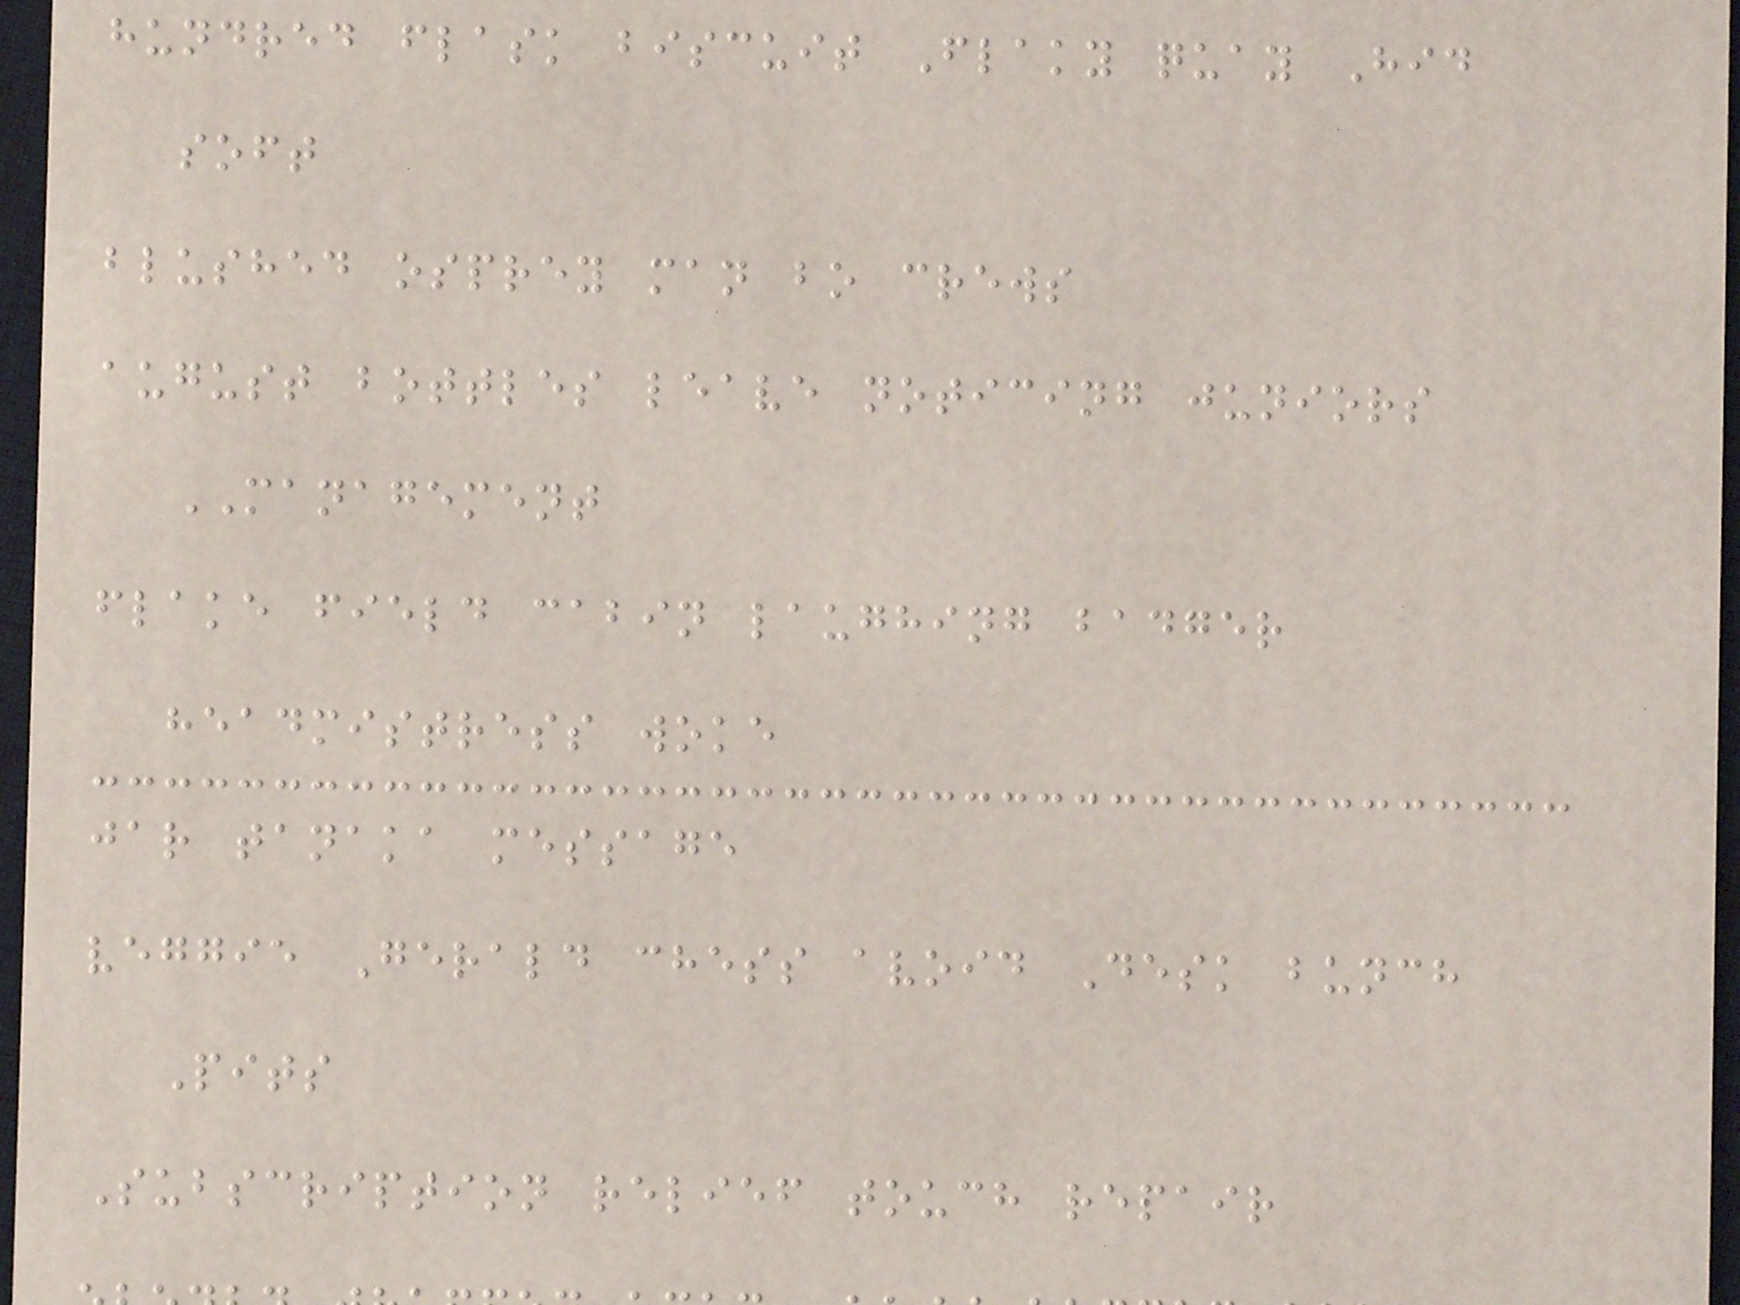hundred flask biscuit Flaky quay Hid
soft
blushed osprey man bo crews
august bottles leave noticing juniors
MANAGEMENT
flake field cabin laughing badger
headmistress woke
jar tanaka message
veggie Gerald chess avoid Desk bunch
Pits
Subscription relief touch repair
